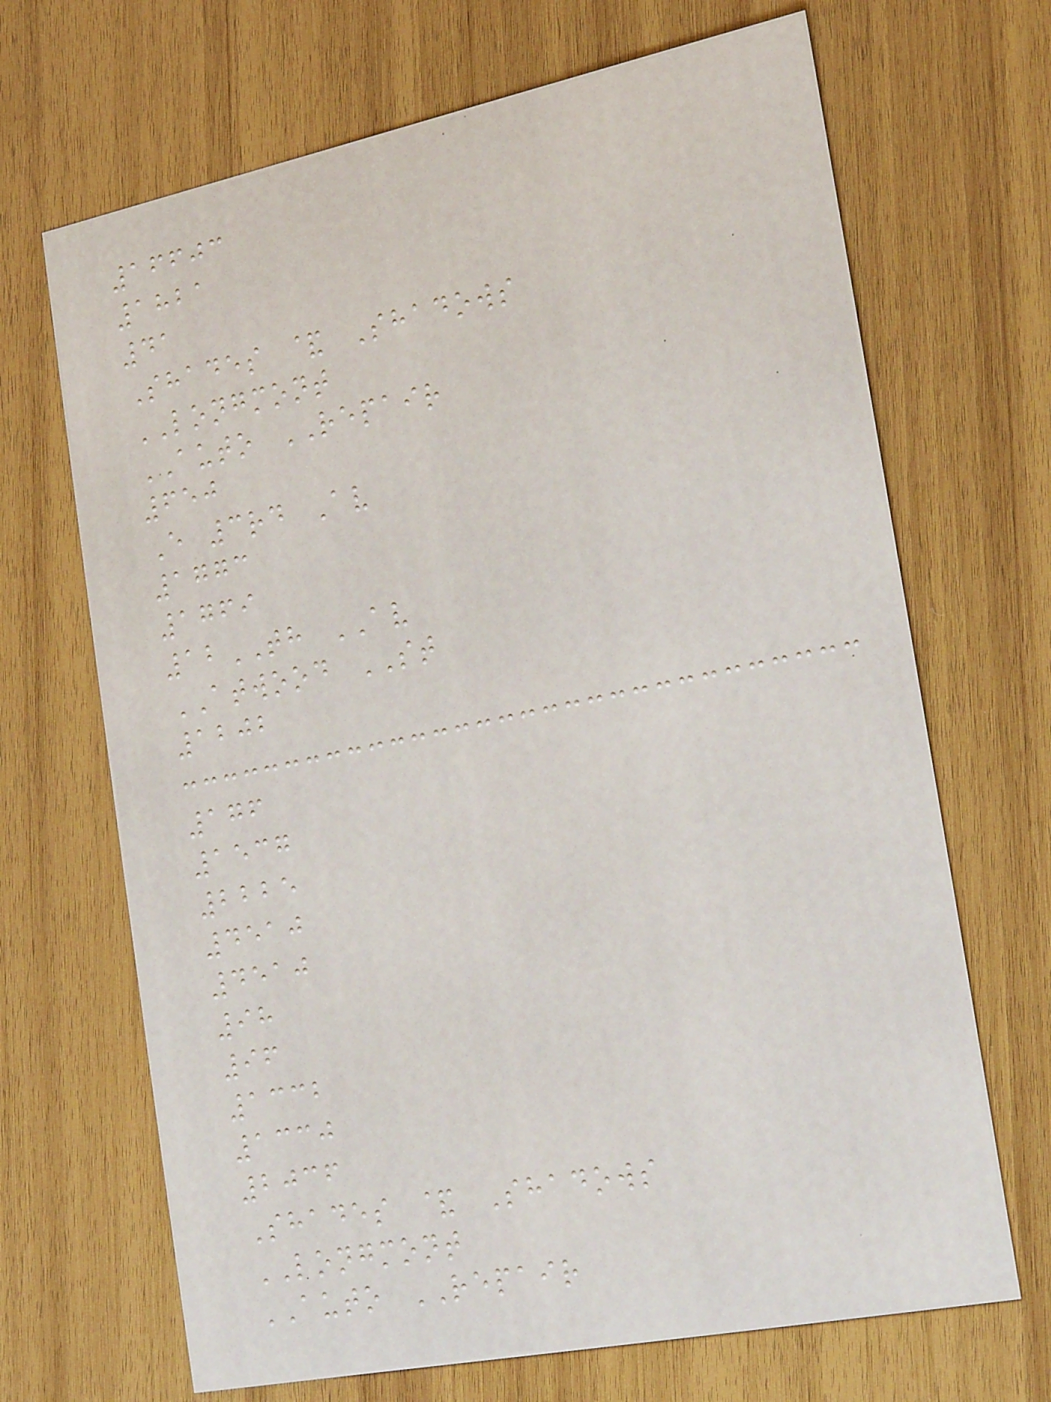16603
1821
41
Shades & Shadows
LONGMONT
AUTO REPAIR
650
E 3rd Av
1773
1769
12TH AV
ATWOOD ST
1202
176
1537
2225
4510
4510
98
96
1332
1330
2036
Shades & Shadows
LONGMONT
AUTO REPAIR
